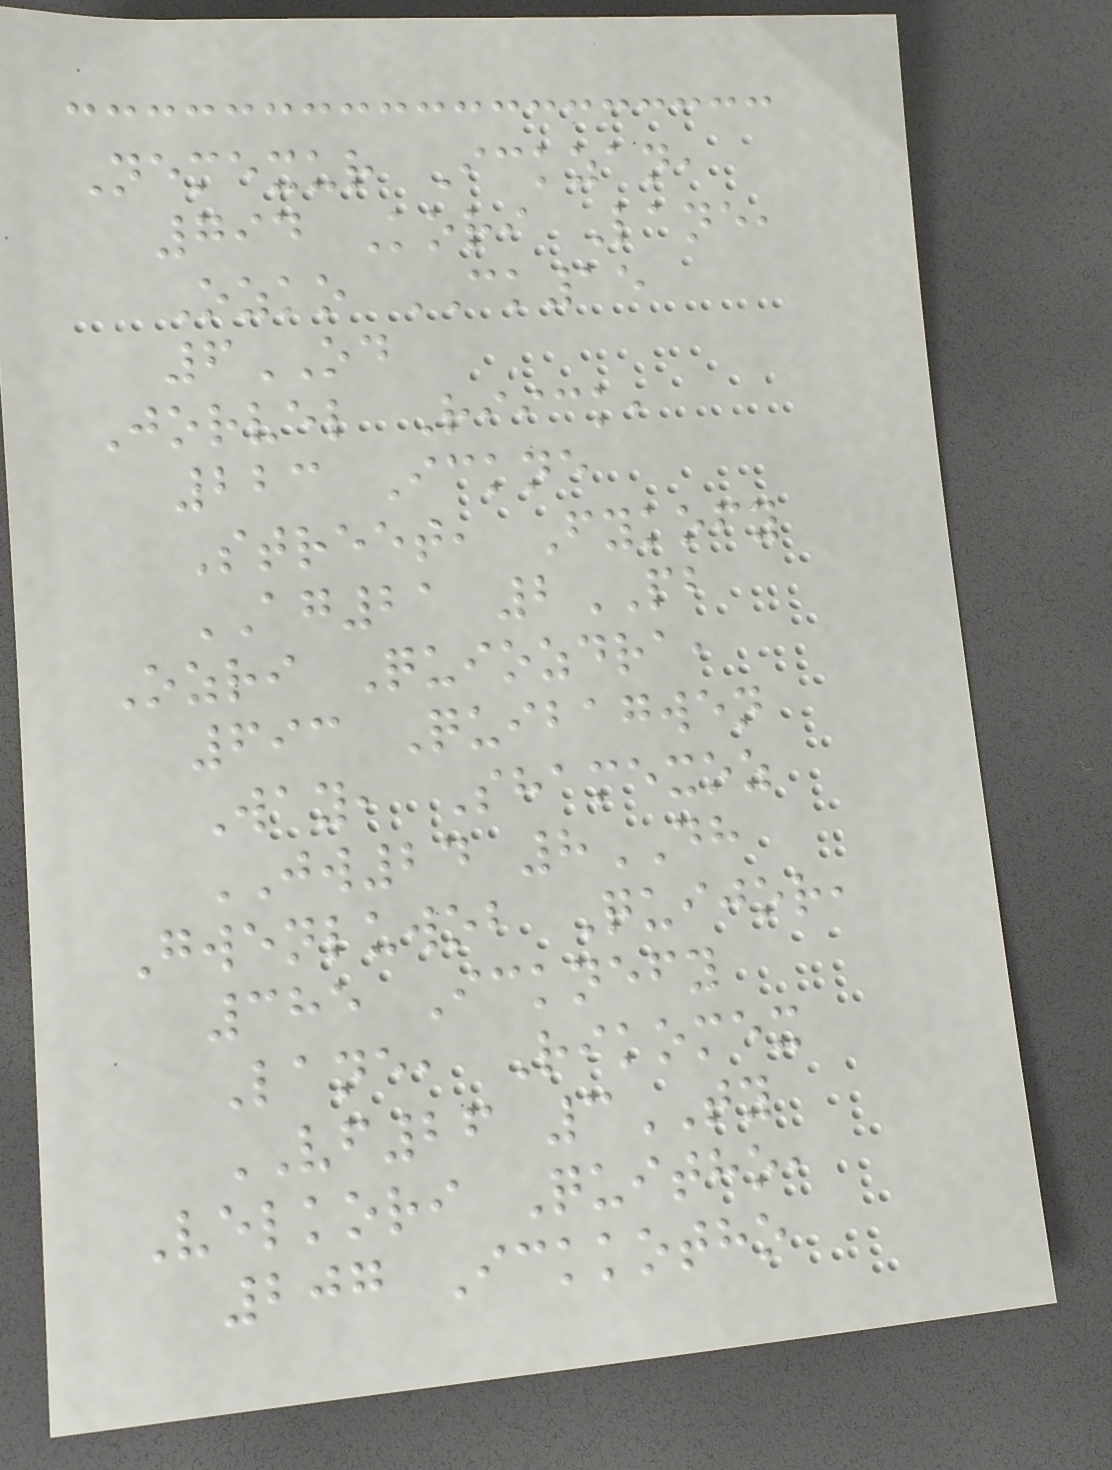Nemexur Ickzan,
794 Kori Lane,
Ozko CK15
6OD
Jorvel Riick,
223 Ickne
Street, Fykofy
AG21 2PB
Ozri Quiozdra,
693 Quibagwen
Way, Shamexoz
JW24 8DH
Gwenluwob Quijor,
385 Icknefy
Lane, Rikomex
VF26 3TY
Velkori Quitho,
207 Ickkotho
